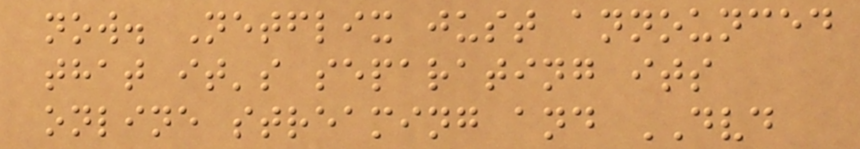now. Netflix just announced
that it's separating its
online streaming and DVD
